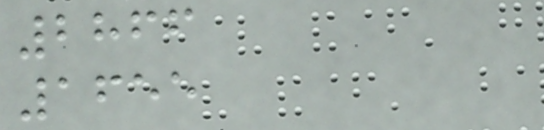2866
1655
